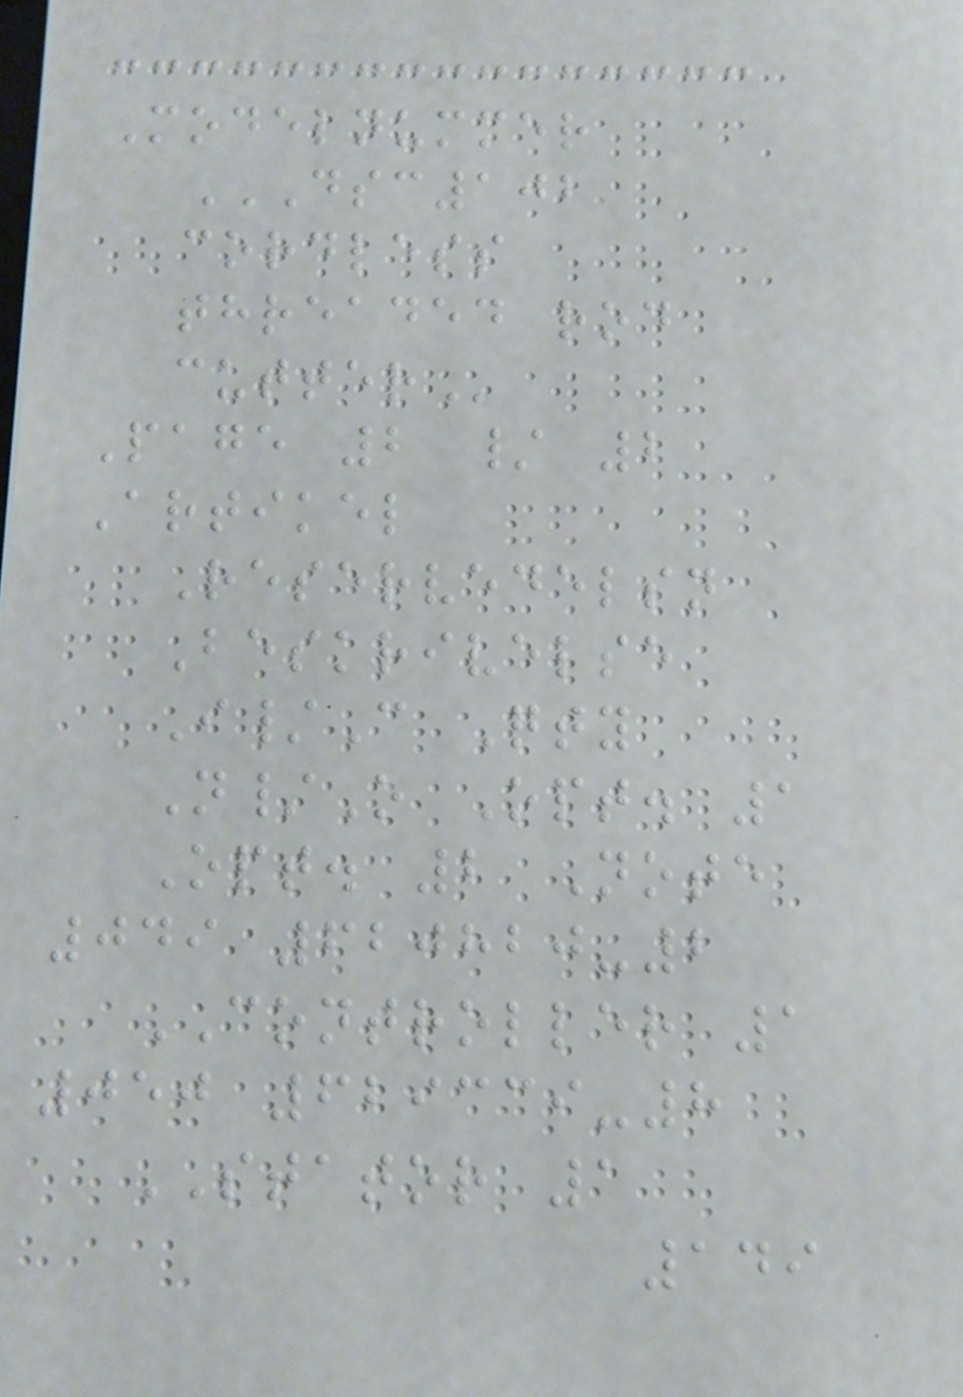Modelnummer
DSC102
CORDLESS
THREADED ROD
CUTTER
Page 2 / 2
Artikel
Reservedelsn
Beskrivelse
I/C Qty
N/O Opt. 1
Opt. 2 Note
049 620820-2
CONTROLLER 1
050 629339-8
STATOR 1
149
